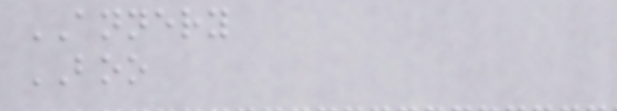ANNERY
BOO
